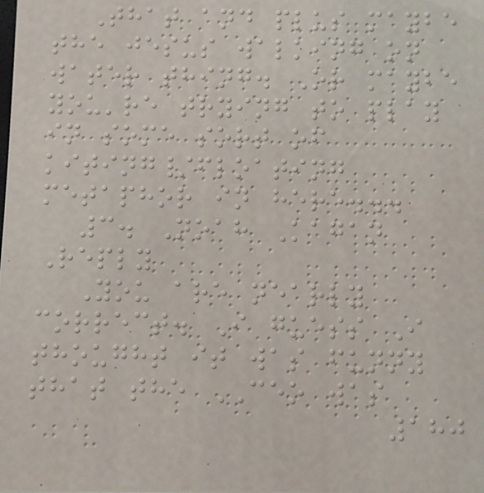That and plus maybe
the jesus walking on
water thing. Or maybe
you're trying to play
in some sort of
kiting/floating
metaphor in here...
3. Noah Kagan
Reply
You are nearly
correct. I guess I
thought it was funny
that the CEO was
180
